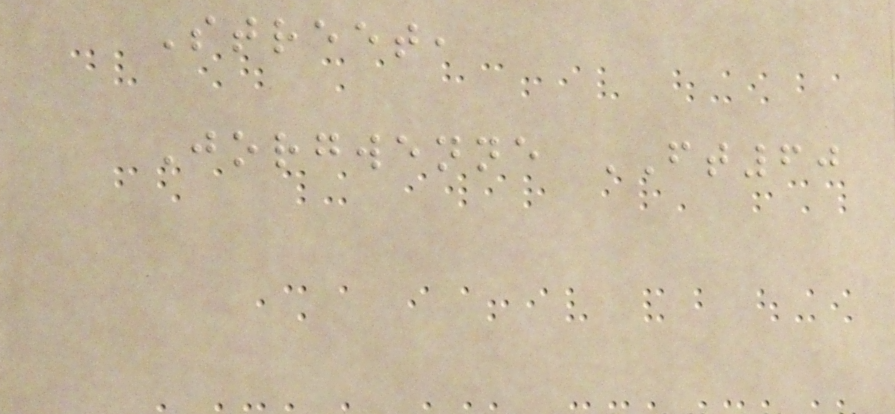Street,
Jorgwenne FT60
